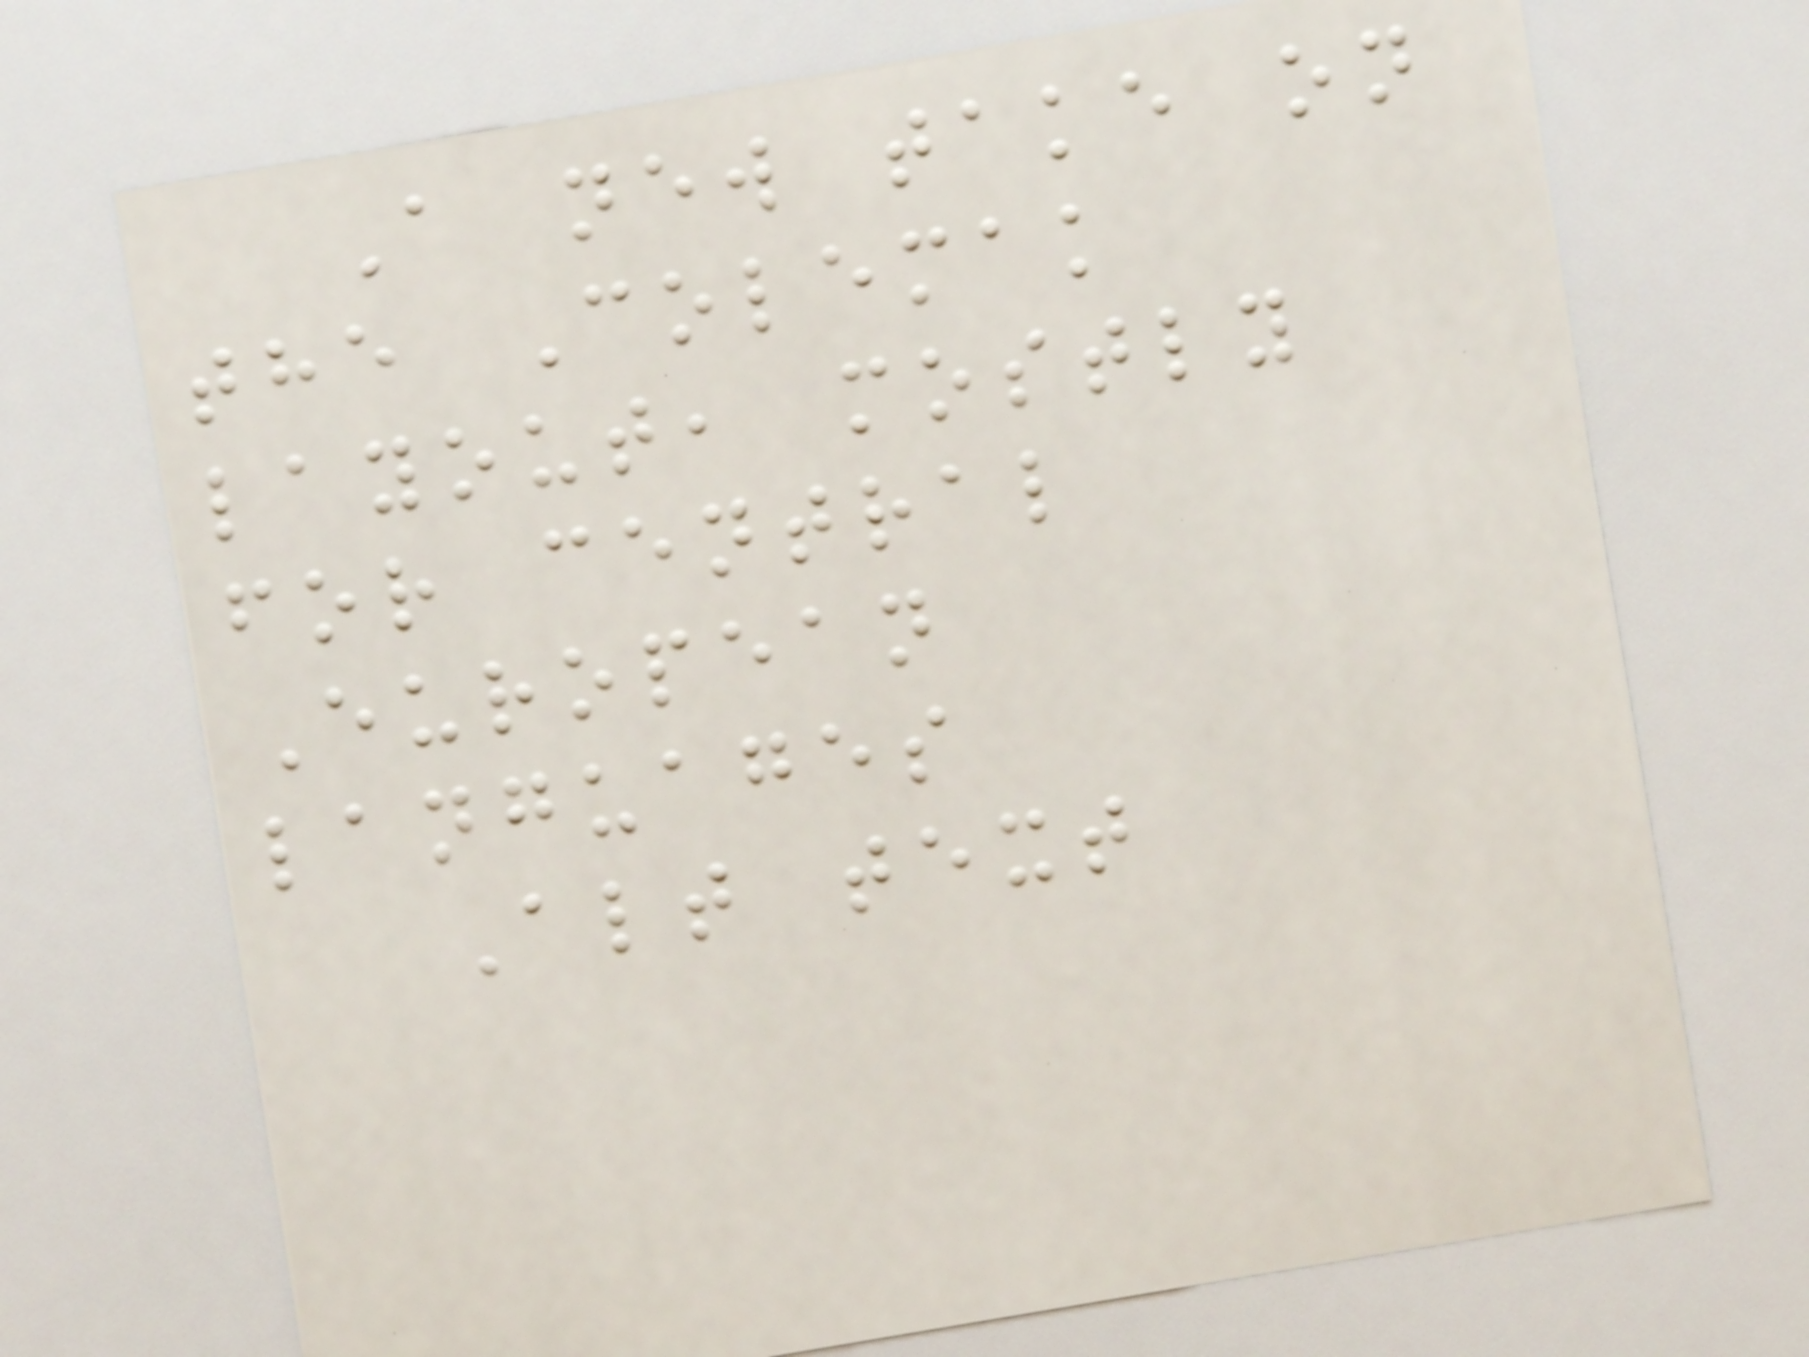A new take on
the Colemak
layout, mostly
for central
European
languages
Alt text
